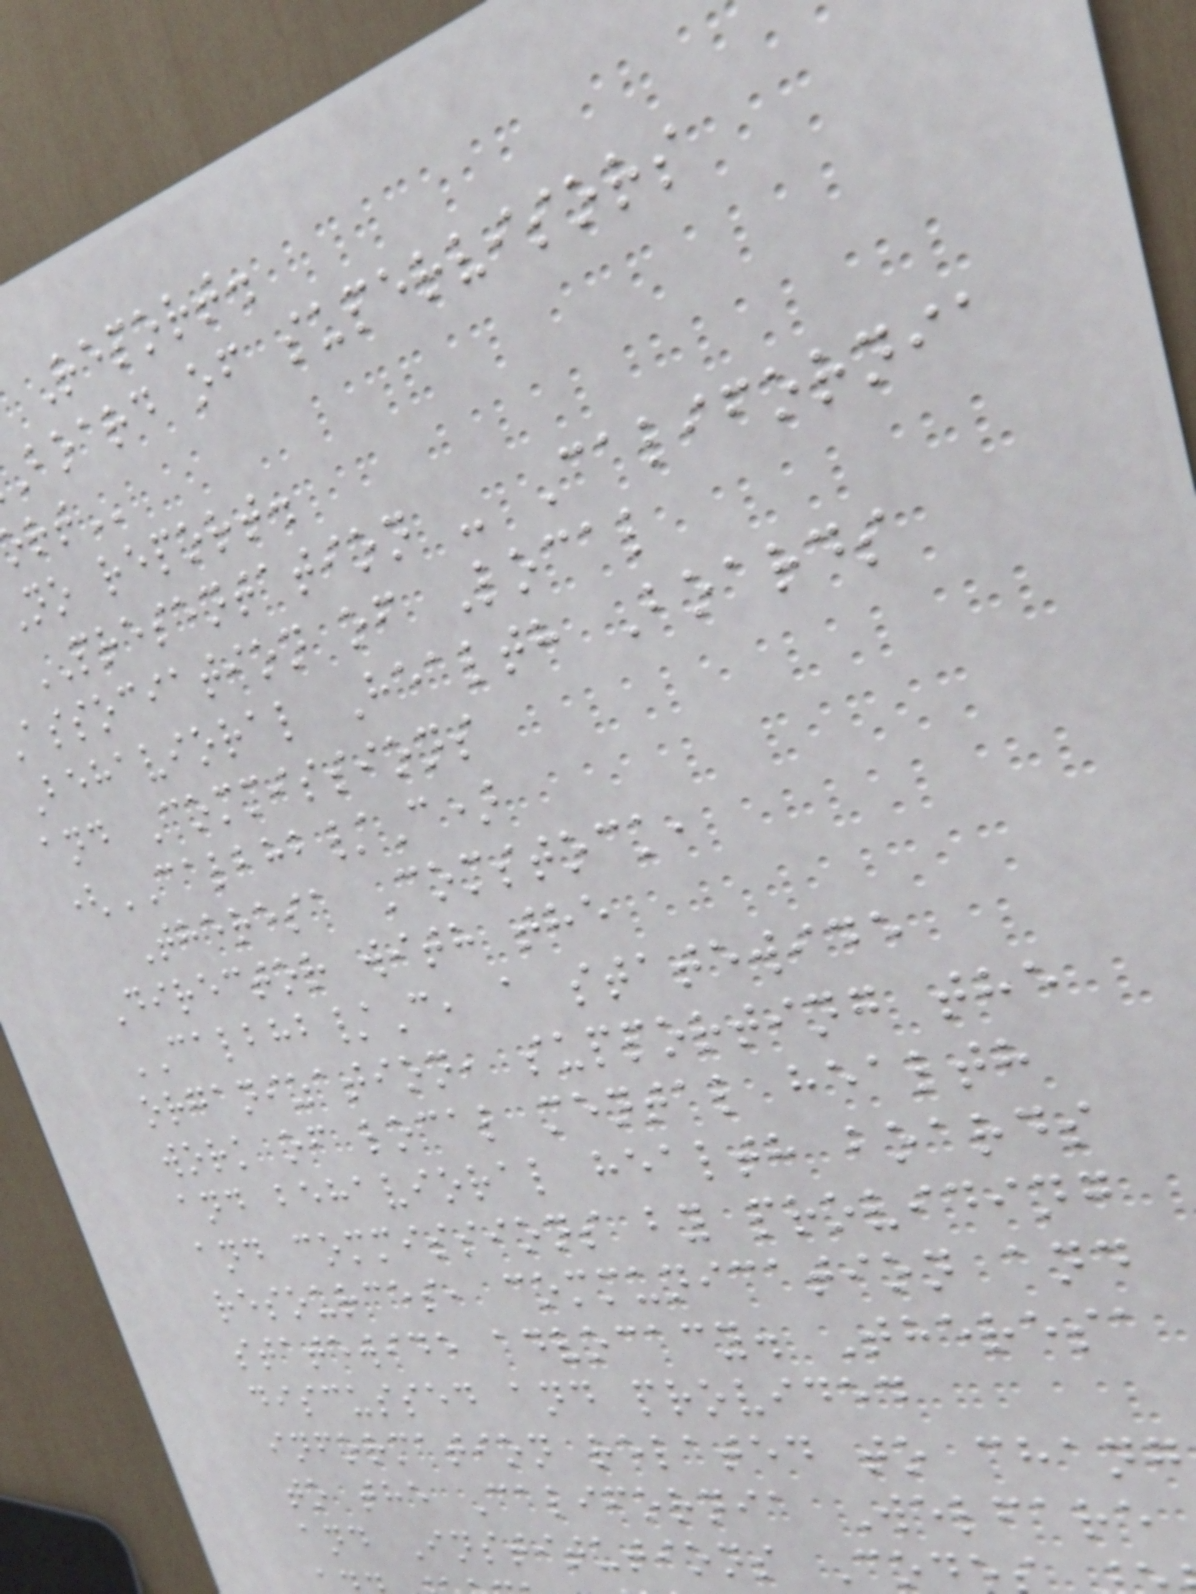Report.
board of supervisors
no report.
PRESENTATION - California
association of Local
Behavioral Health Boards
and Commissions
(CALBHB/C)
Theresa Comstock,
Director with the
CALBHB/C, a statewide
organization, supporting the
work of local mental health
and behavioral health boards
and commissions by providing
resources, communication and
statewide advocacy. Theresa
discussed and provided
information related to chang
to the California Welfare
and Institutions Cod
